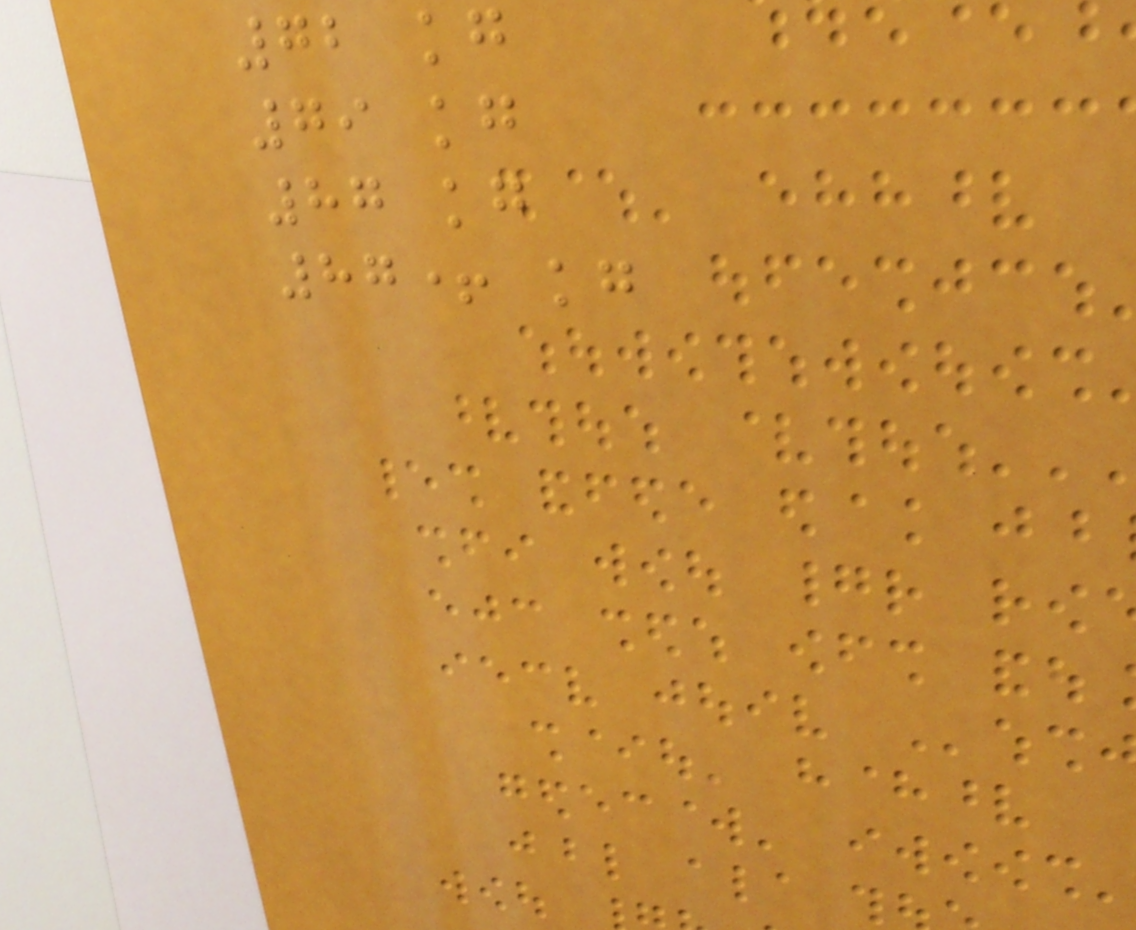72 kg
79 kg
87 kg
87+ kg
